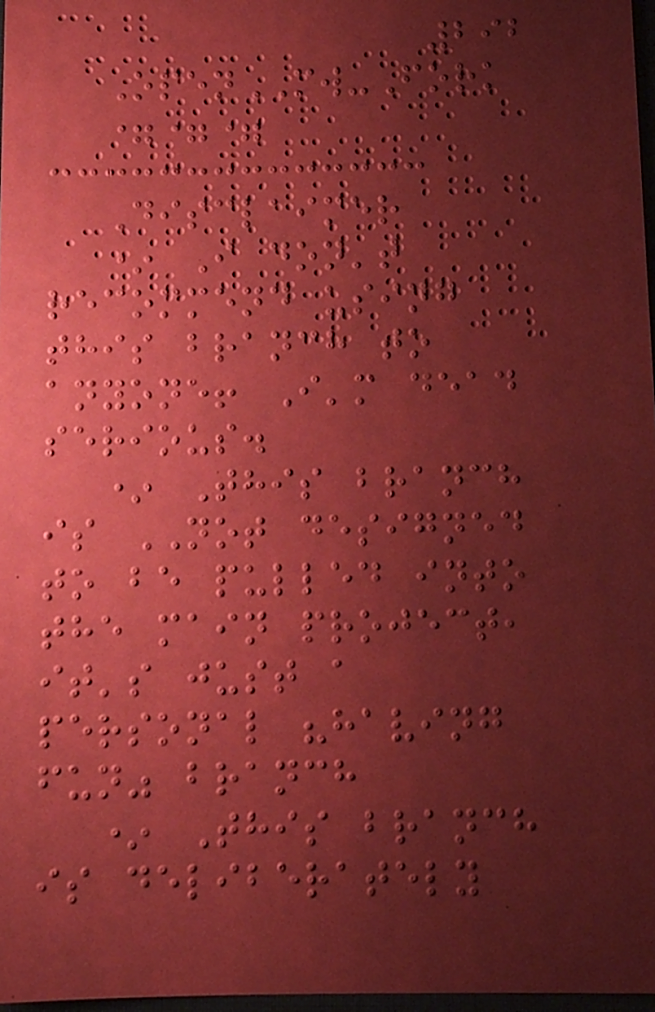292
OpenMW-Fork
===
Disclaimer
* I don't
recommend using
this branch to
anyone! I'm dead
serious.
* This branch
is NOT designed
to be pulled into
the main project,
it's just a
personal "having
fun" branch
* This branch
is deliberately
